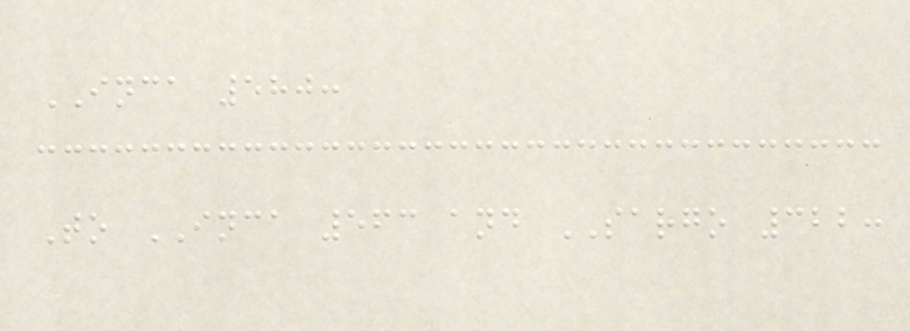INCA 580:
To INCA 563 and SARGO 322:
